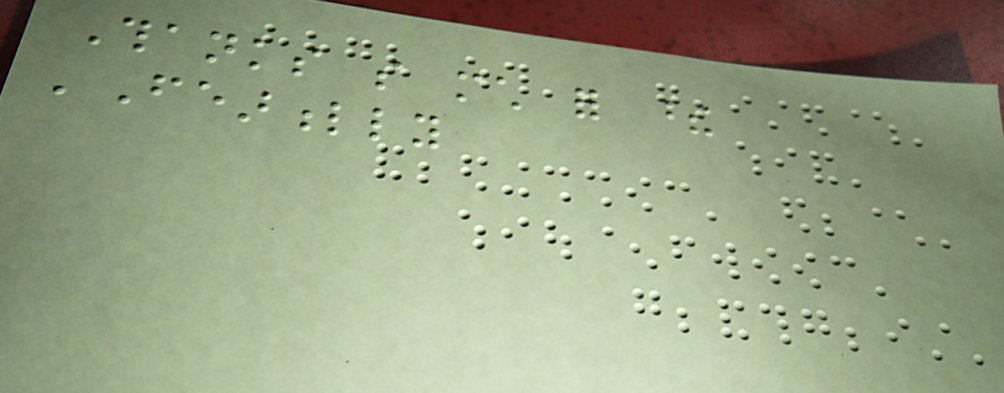Thanks so much for these
'Fearfully
